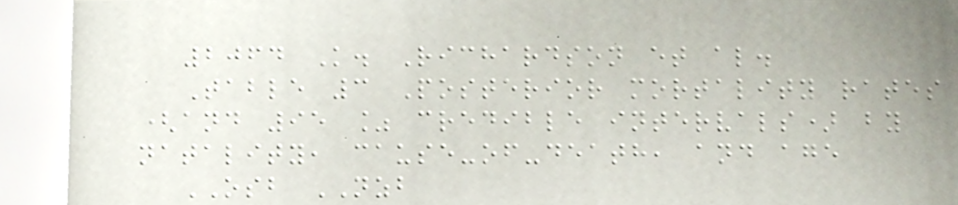2064 K. Richardson et al.
Table 3 Posterior mortality rates
(and 95 % credible intervals) by
natality, cause-of-death, and age
OSB NZB
